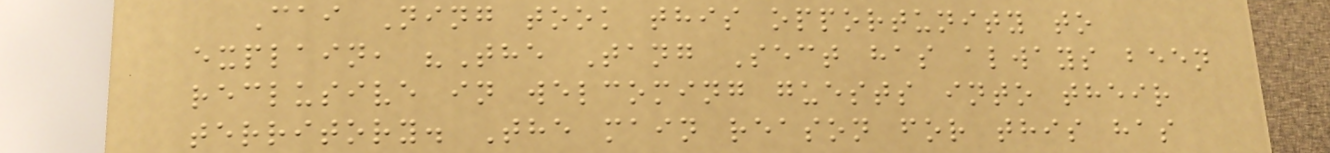Cai Ning took this opportunity to
explain, "The Tang Sect has always been
reclusive in welcoming guests into their
territory. The main reason for this has
